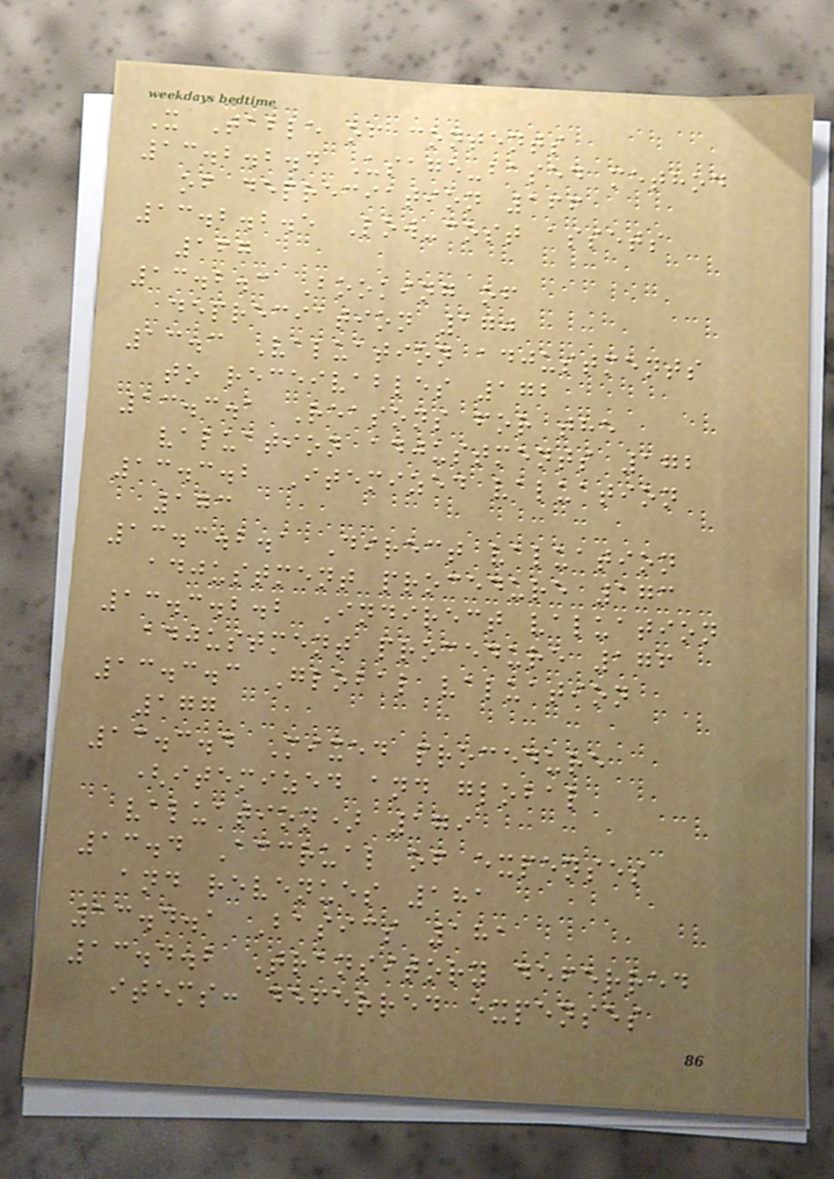X Table of contents
13.2.2.4 Usage-based method
of depreciation 166
13.2.2.5 Low-cost assets
167
13.2.3 Booking of
depreciation 170
13.3 Valuation adjustments
to receivables 172
13.3.1 Reasons for the
valuation adjustments 172
13.3.2 Itemized valuation
173
13.3.2.1 Direct valuation
adjustment procedure 173
13.3.2.2 Indirect valuation
adjustment procedure 176
13.3.3 Global valuation
177
13.3.4 Mixed procedure
(itemized and global
valuation) 179
13.4 Accrual of expenses
and revenues 181
13.4.1 Basics 181
13.4.2 Transitory deferred
items: deferred expenses
